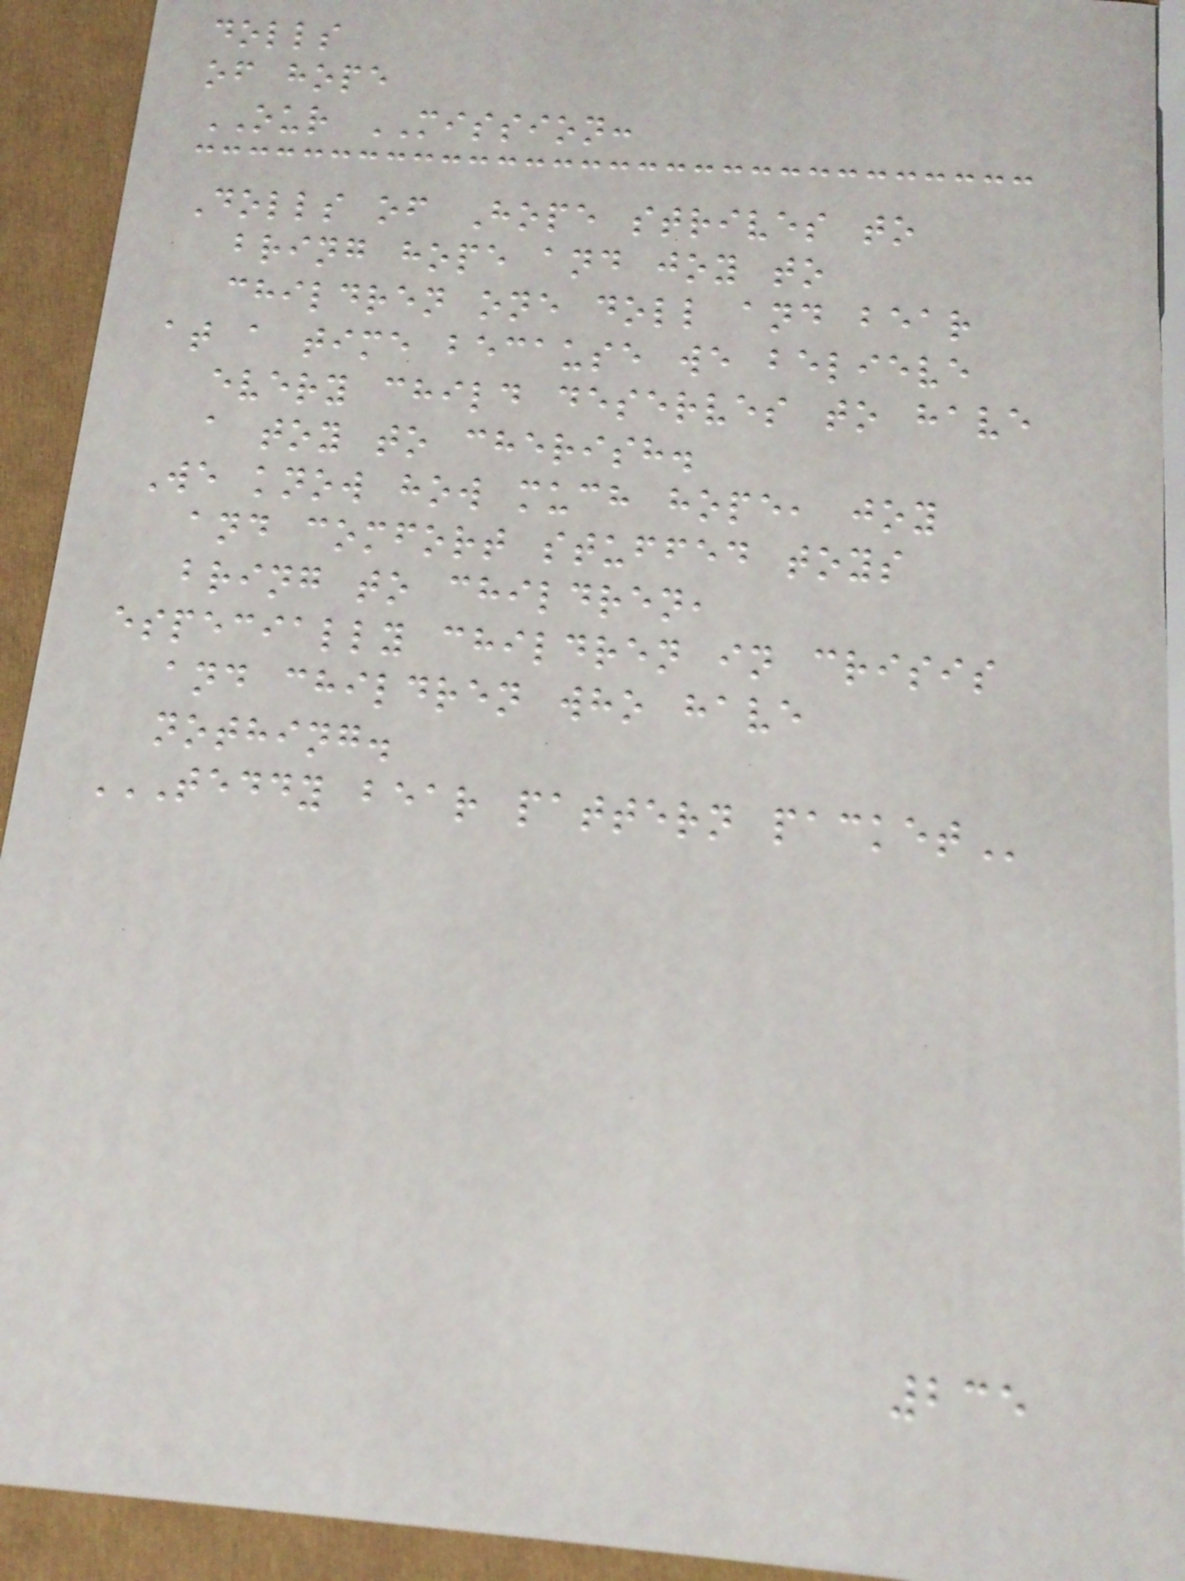dolls
of hope
OUR MISSION:
Dolls of Hope strives to
bring hope and joy to
children one doll and bear
at a time because we believe
every child deserves to have
a toy to cherish.
We know how much hope, joy
and comfort stuffed toys
bring to children,
especially children in crisis
and children who have
nothing.
TEDDY BEAR PATTERN PACKET
235
